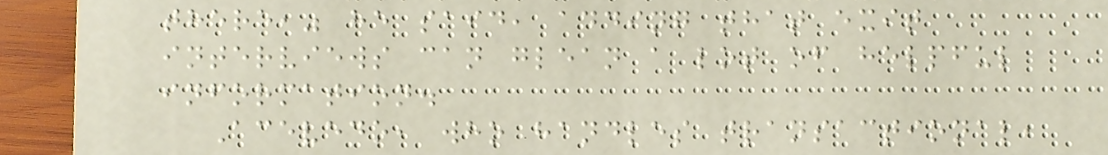there," he said, adding that exit
interviews can glean a lot of helpful
information.
Acevedo, who handles transactional,
